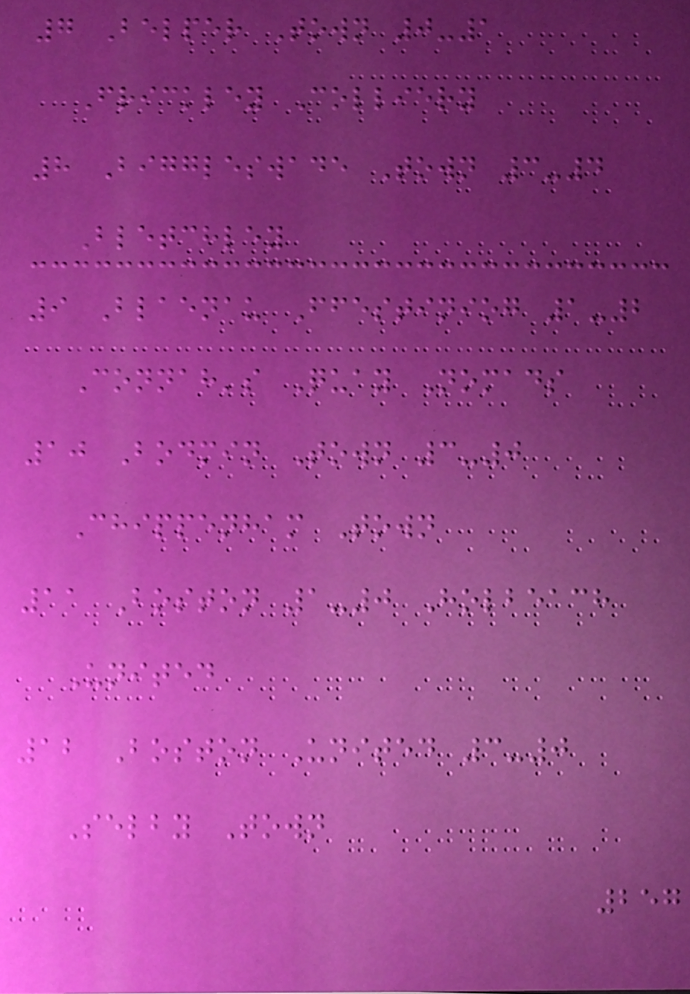7 Belper Town 0-1
Frickley Colliery
8 Biggleswade Town 3-4
Bletchley
9 Blaenau Ffestiniog 1-2
Connah's Quay Nomads
10 Bodmin Town 3-0
Chippenham Town
11 Boston 1-0 Holbeach
United
12 Boston United 3-0
Selby Town
257
